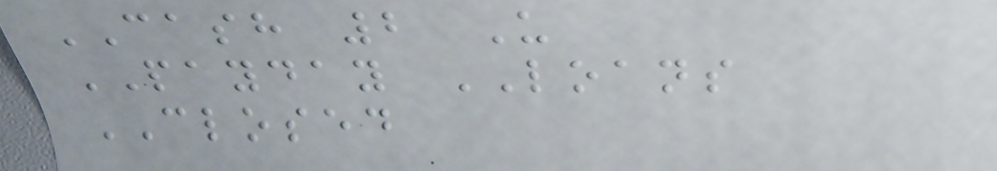CASH 2 U
PAYDAY LOANS
CLOSED
